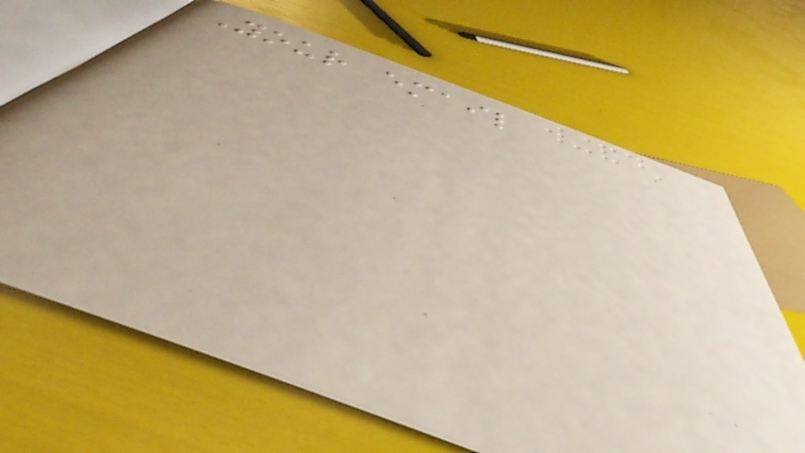Your email
